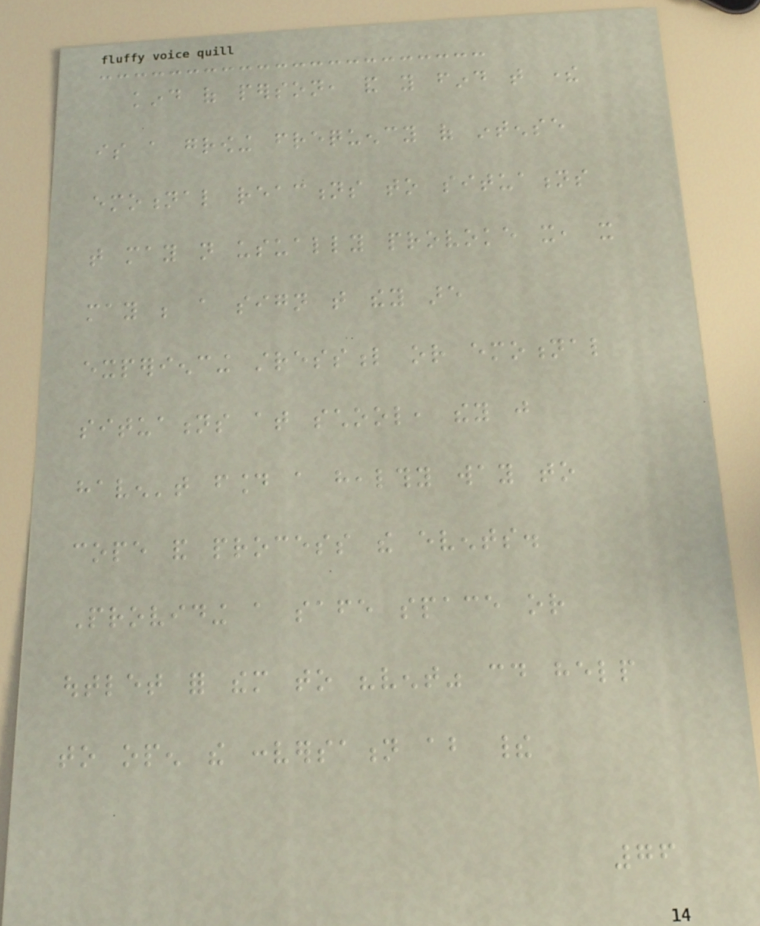kind of person, and you find that there
is a growing frequency of intense
emotional reactions to situations
that may not usually provoke it, it
may be a sign that they are
experiencing stressful or emotional
situations at school, they just
haven't found a healthy way to
cope and process the events.
Providing a safe space or
outlet for them to "vent" could help
to open the conversation about their
76
